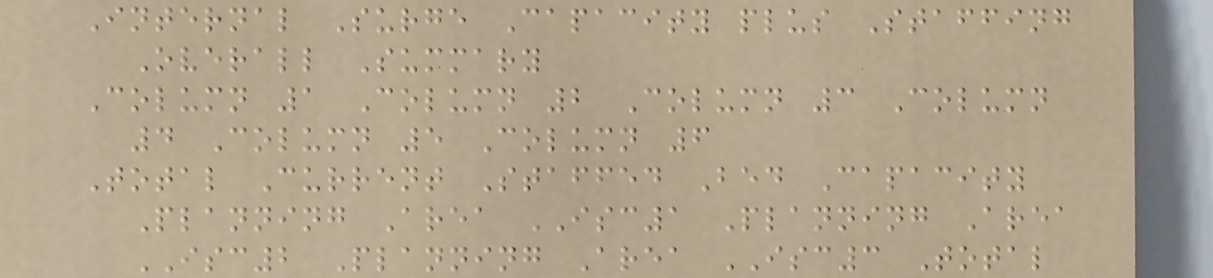Internal Surge Capacity plus Staffing
Overall Summary
Column 1 Column 2 Column 3 Column
4 Column 5 Column 6
Total Current Staffed Bed Capacity
Planning Area ISC1 Planning Area
ISC2 Planning Area ISC3 Total
